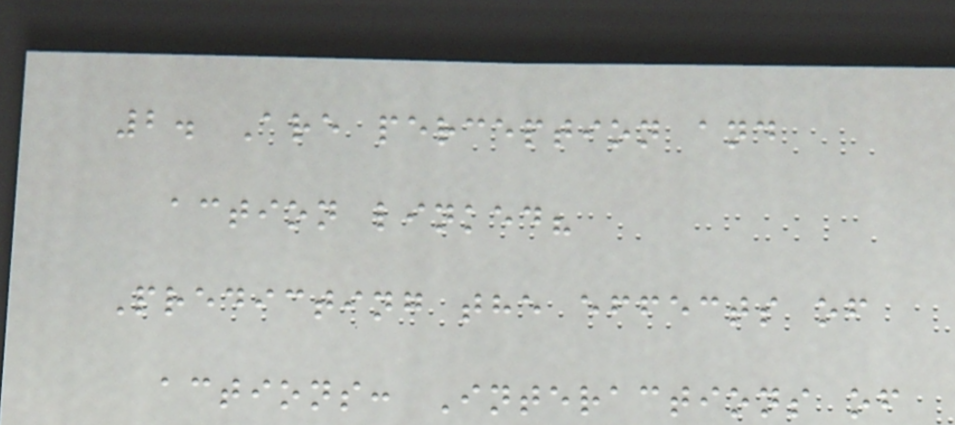2. Are perception and
action linked?
Predicting the effects of
actions: Interactions of
